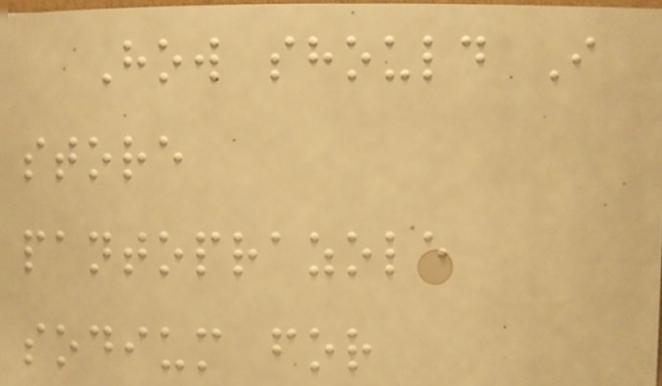How should I
store
pantoprazole
sodium for
